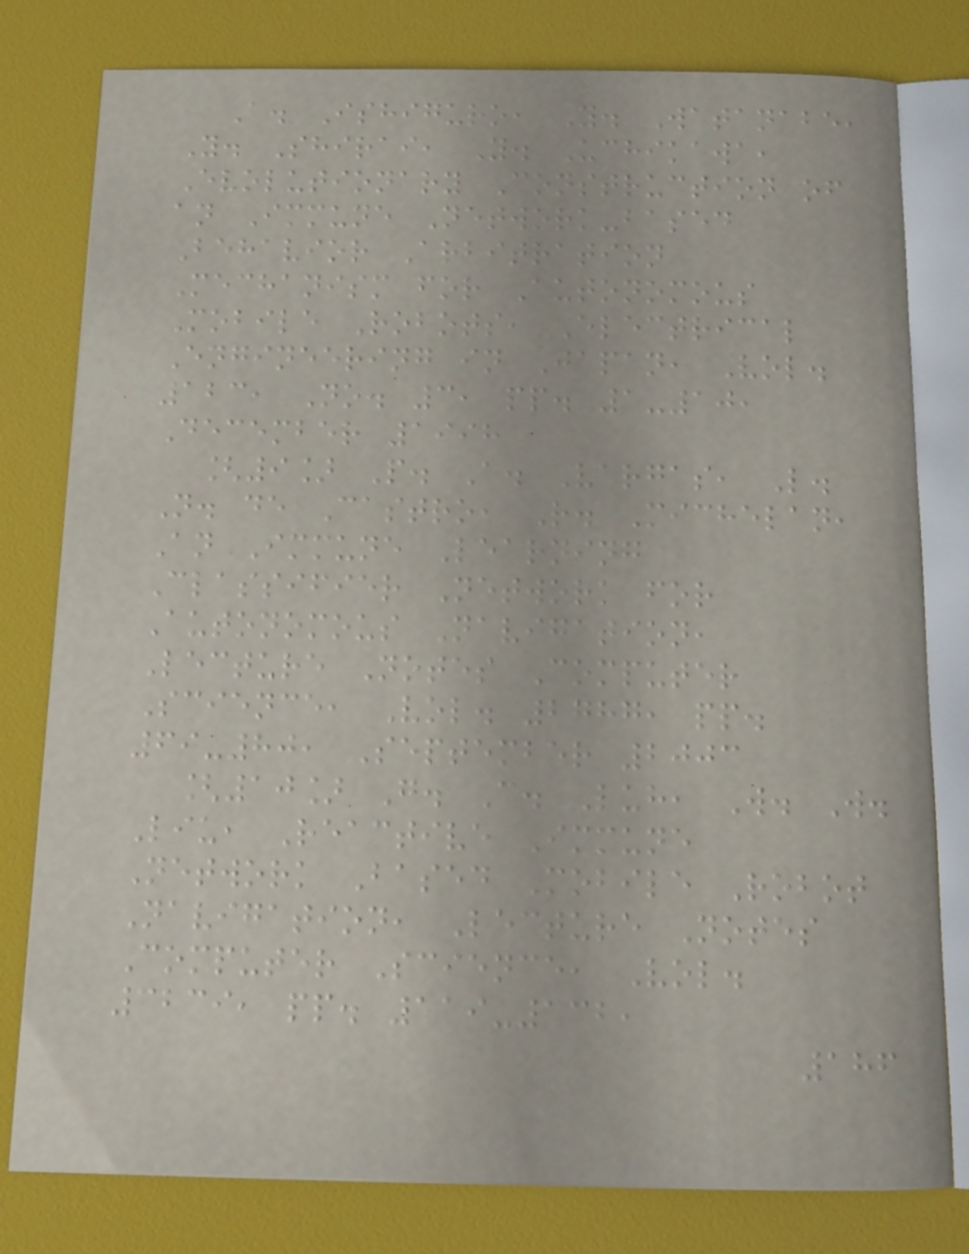A. Ishiguro, Y. Watanabe,
Y. Shirai, Y. Uchikawa,
Evolutionary Construction of
an Immune Network-based
Behavior Arbitration
Mechanism for Autonomous
Mobile Robots, Electrical
Engineering in Japan, Vol.
123, No. 3, pp. 1-10,
December 1998
[9] P. A. Vargas, L.
N. de Castro, R. Michelan,
An Immune Learning
Classifier Network for
Autonomous Navigation,
Lecture Notes Computer
Science, Vol. 2787, pp.
69-80, September 2003
[10] G. C. Luh, W. W.
Liu, Reactive Immune
Network Based Mobile Robot
Navigation, Lecture Notes
Computer Science, Vol.
3239, pp. 119-132,
186
